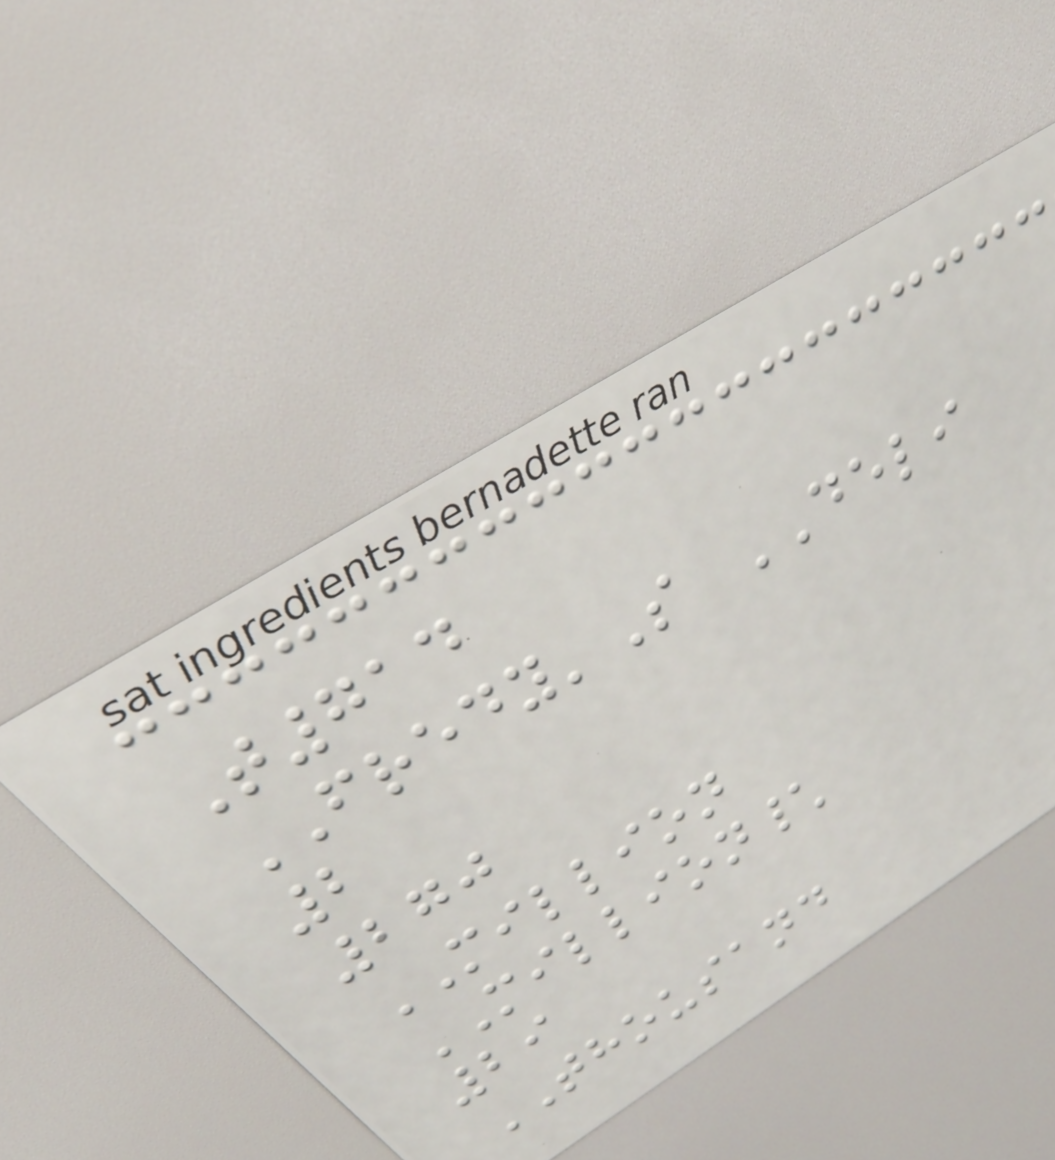T714
FREDY'S DELI
2
270
MILLION
MILLION\
29
THOUSAND
